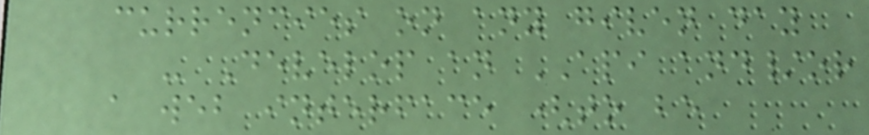currencies on any given day
- Develop an API and/or
a web interface (to be
